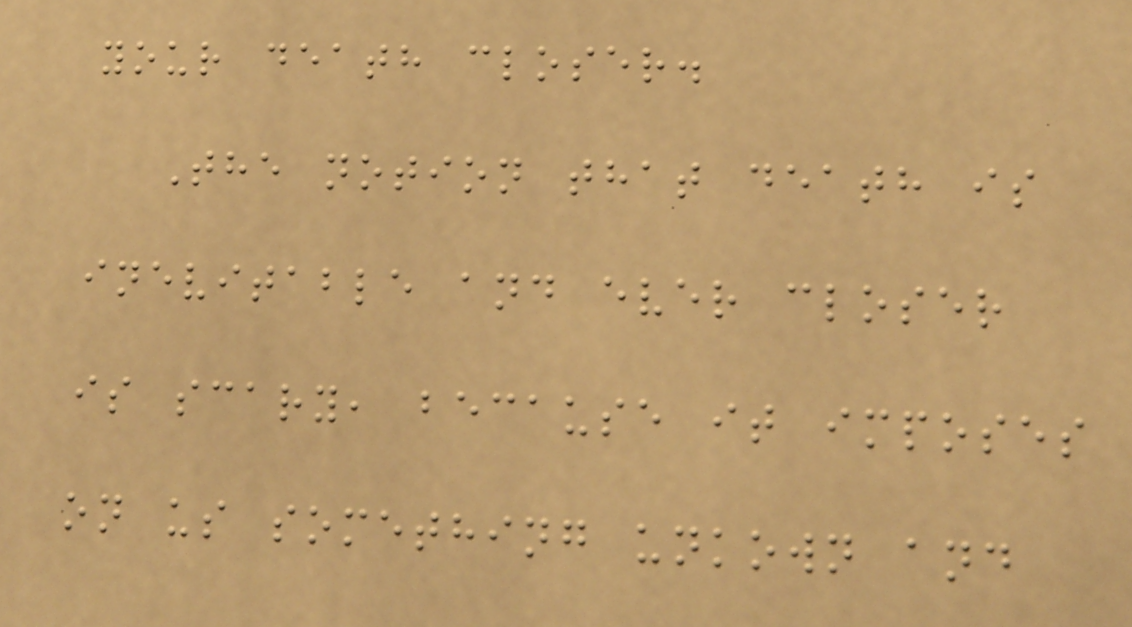your death closer.
The notion that death is
inevitable and ever closer
is scary, because it imposes
on us something unkown and
